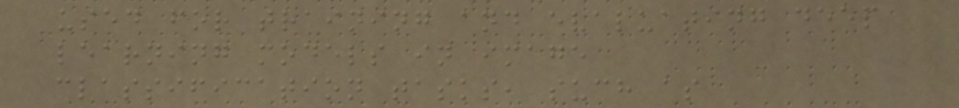used for training and evaluating deep
learning models in image
classification tasks, such as
